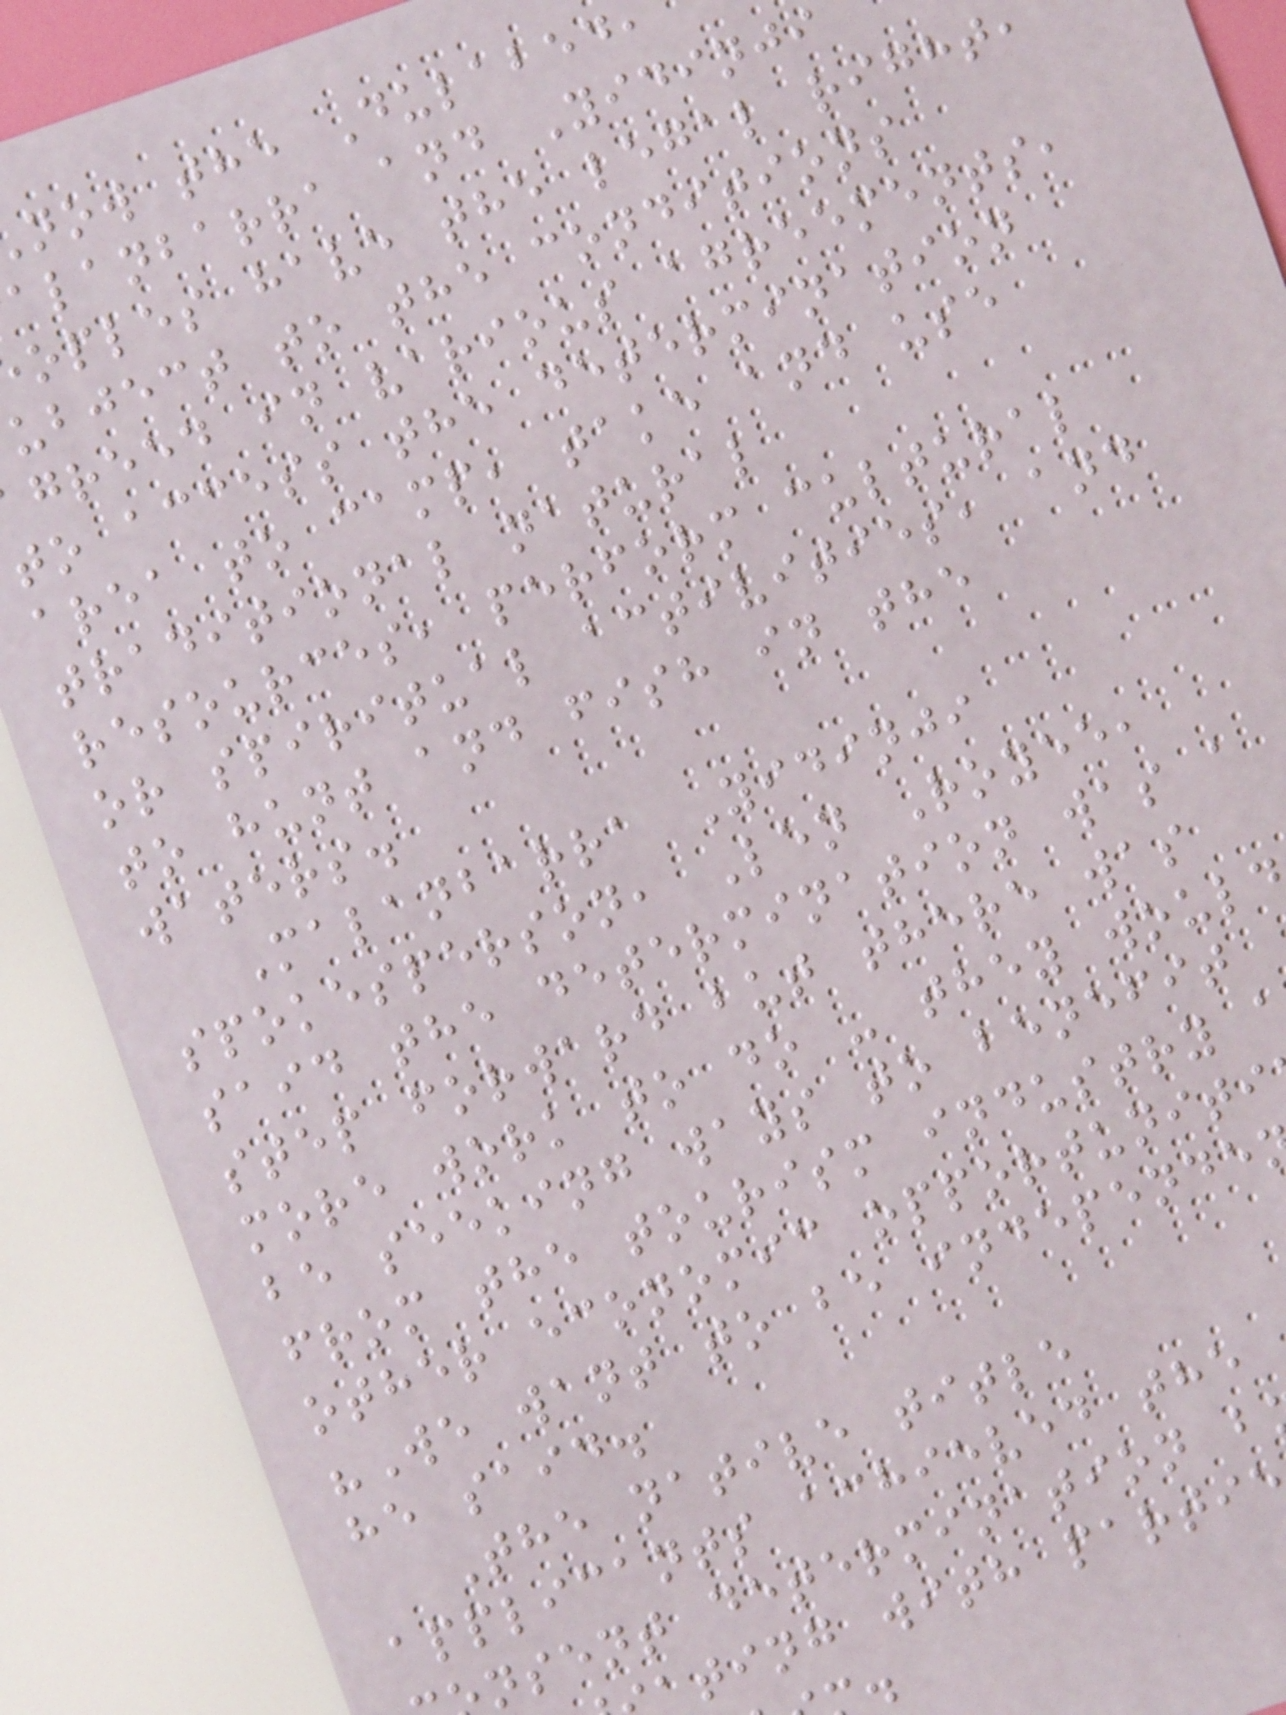now the Dulabed,
alanbarra and Yidinji
oples have the legal right,
ubject to the conditions
greed in various agreements,
to access the determination
area to camp, take and use
traditional natural
resources, perform cultural
or spiritual activities, and
to hunt and fish in the
waters.
Malanbarra Yidinji
spokesperson, Len Royee,
said the determination was a
step forward but there was
more work to do - they would
be seeking ways to benefit
from the tourism industry
other economic opportuniti
"We want to be independe
he said.
The native title
applicants achieved the
nsent determination b
ating with partie
